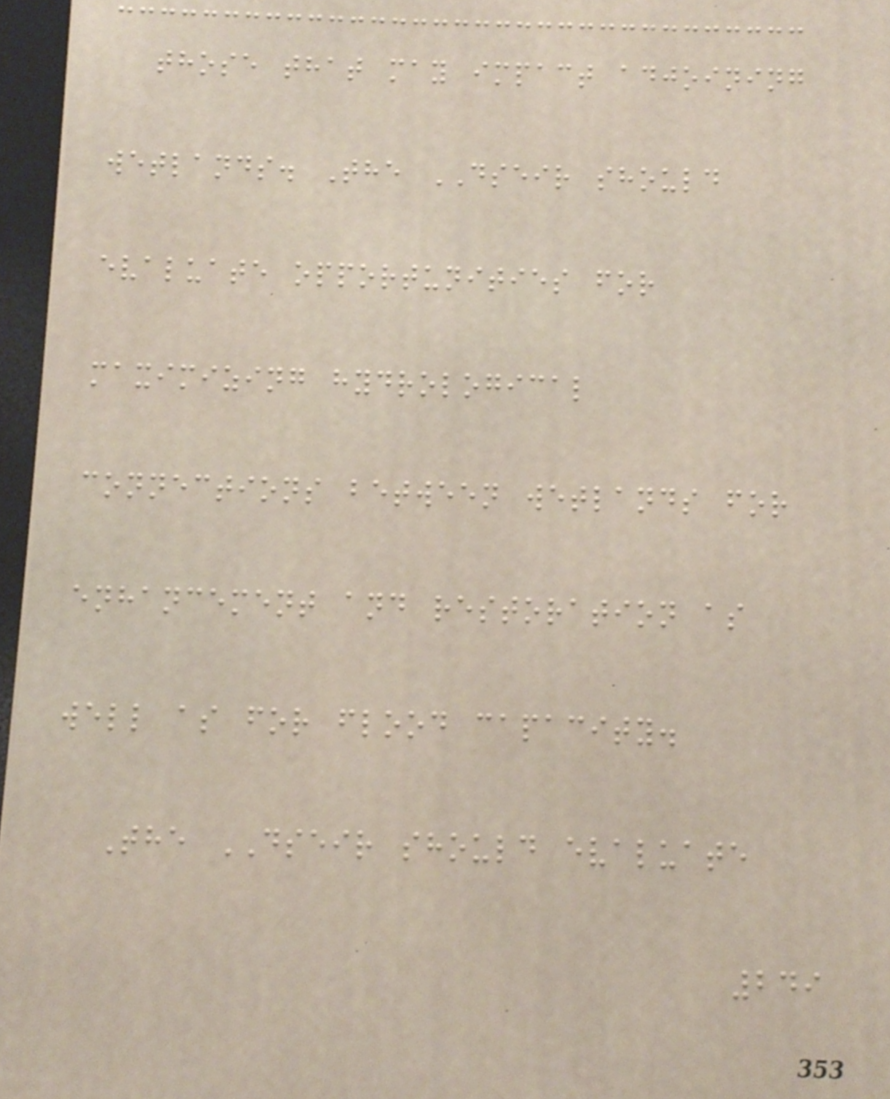those that may impact adjoining
wetlands. The DSEIR should
evaluate opportunities for
maximizing hydrological
connections between wetlands for
enhancement and restoration as
well as for flood capacity.
The DSEIR should evaluate
249
